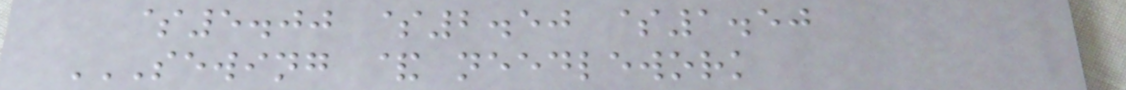$5.00 $2.50 $1.50
SEWING & NEEDLEWORK
